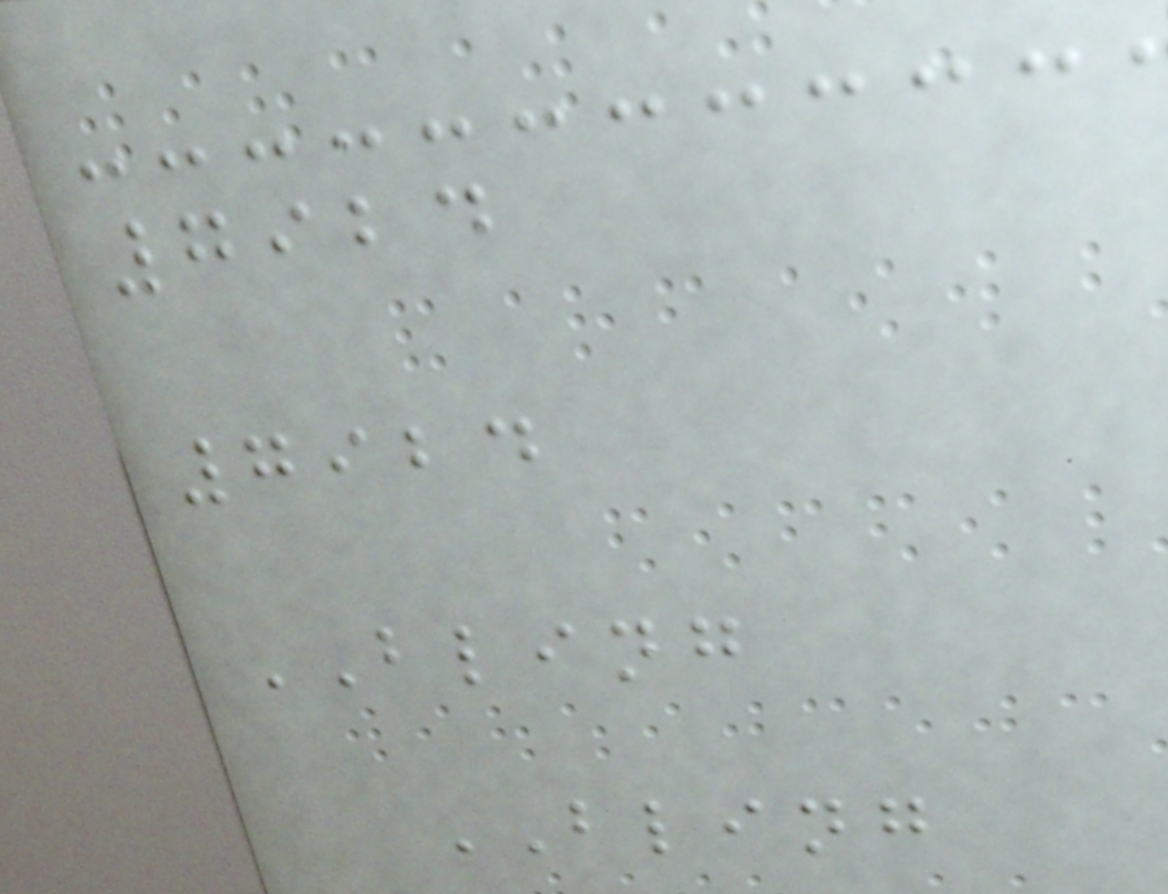7924
7924
BLING
BLING
